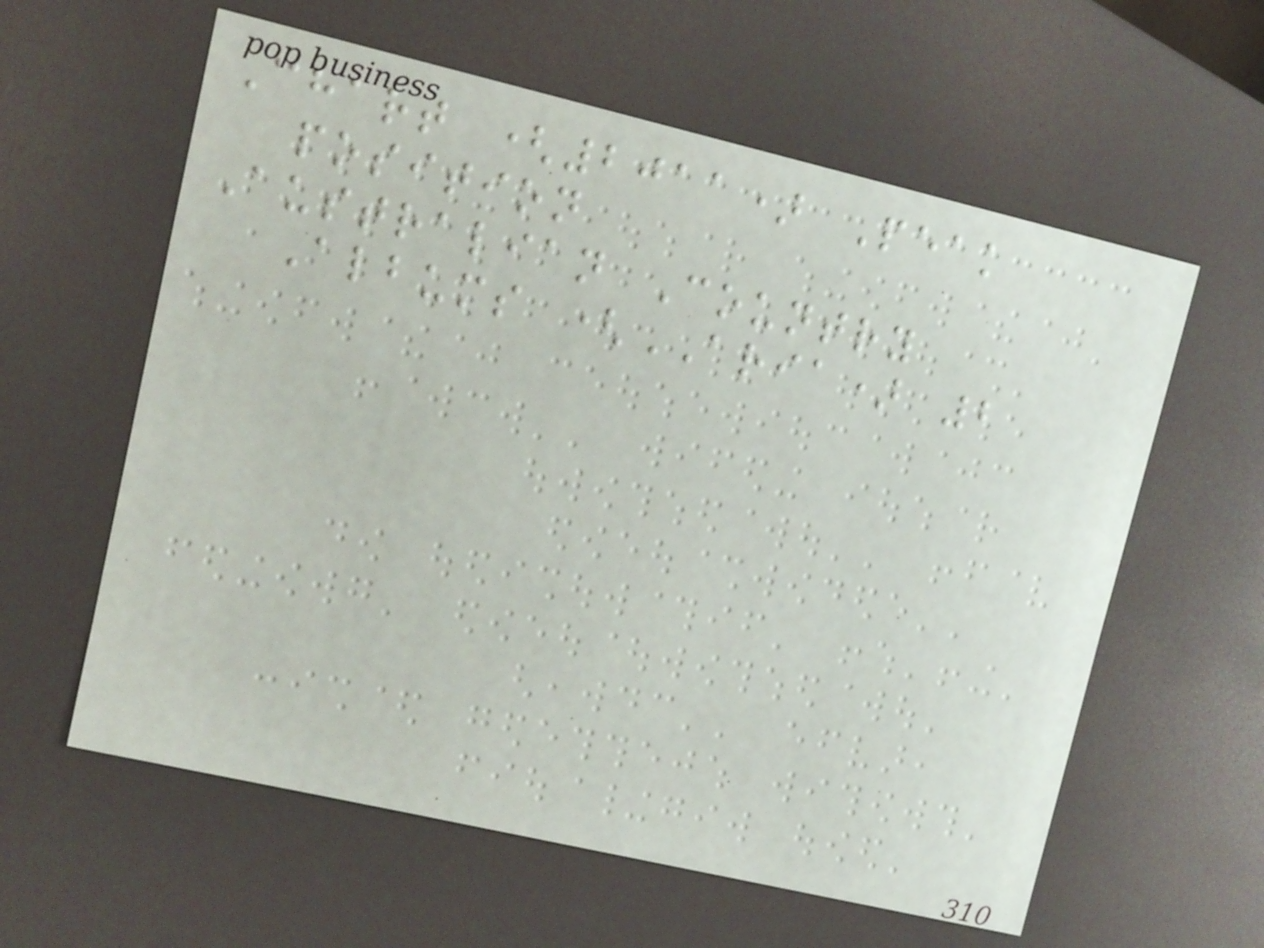Chart (2011) Peak
position
Australian Country
Albums (ARIA) 2
